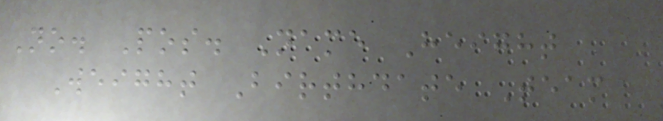No. Pos. Name Height
Weight Birthdate Team
